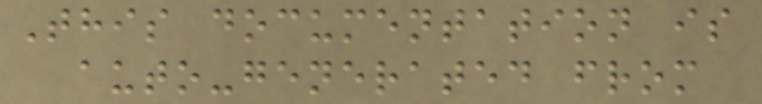This documentation is
auto-generated from
